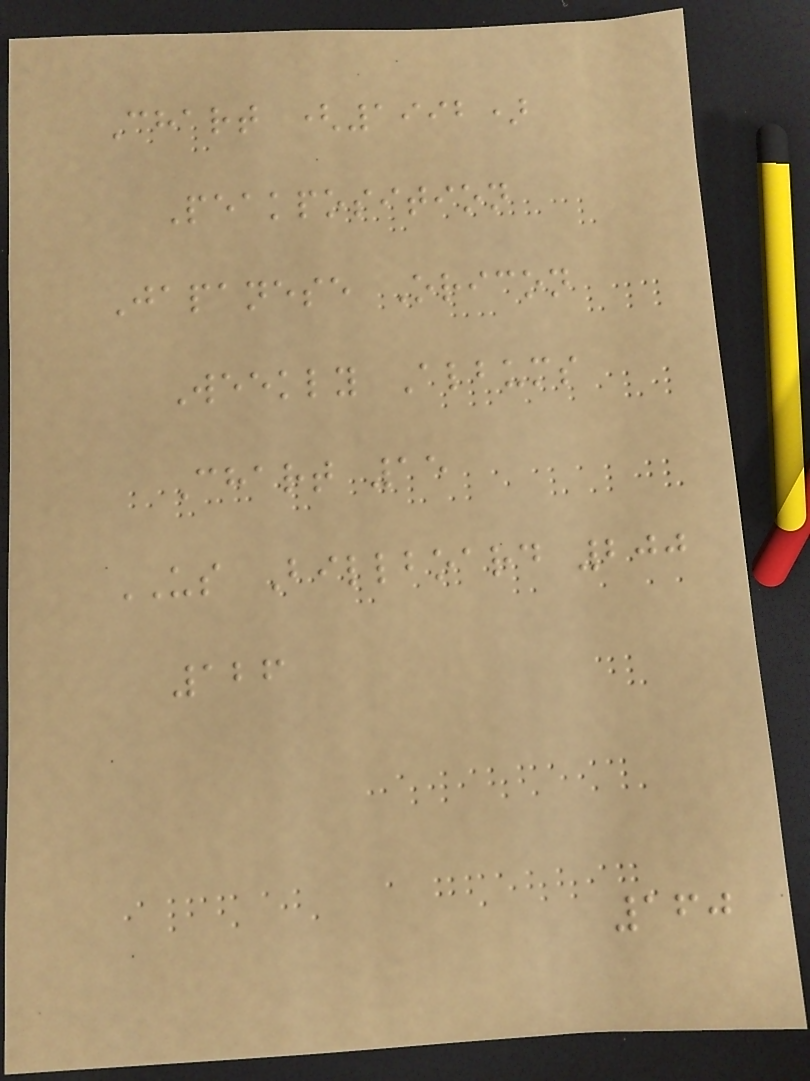Chart (1992)
Peakposition
Japanese Oricon
Weekly Albums
Chart 15
US Billboard 200
126
160
